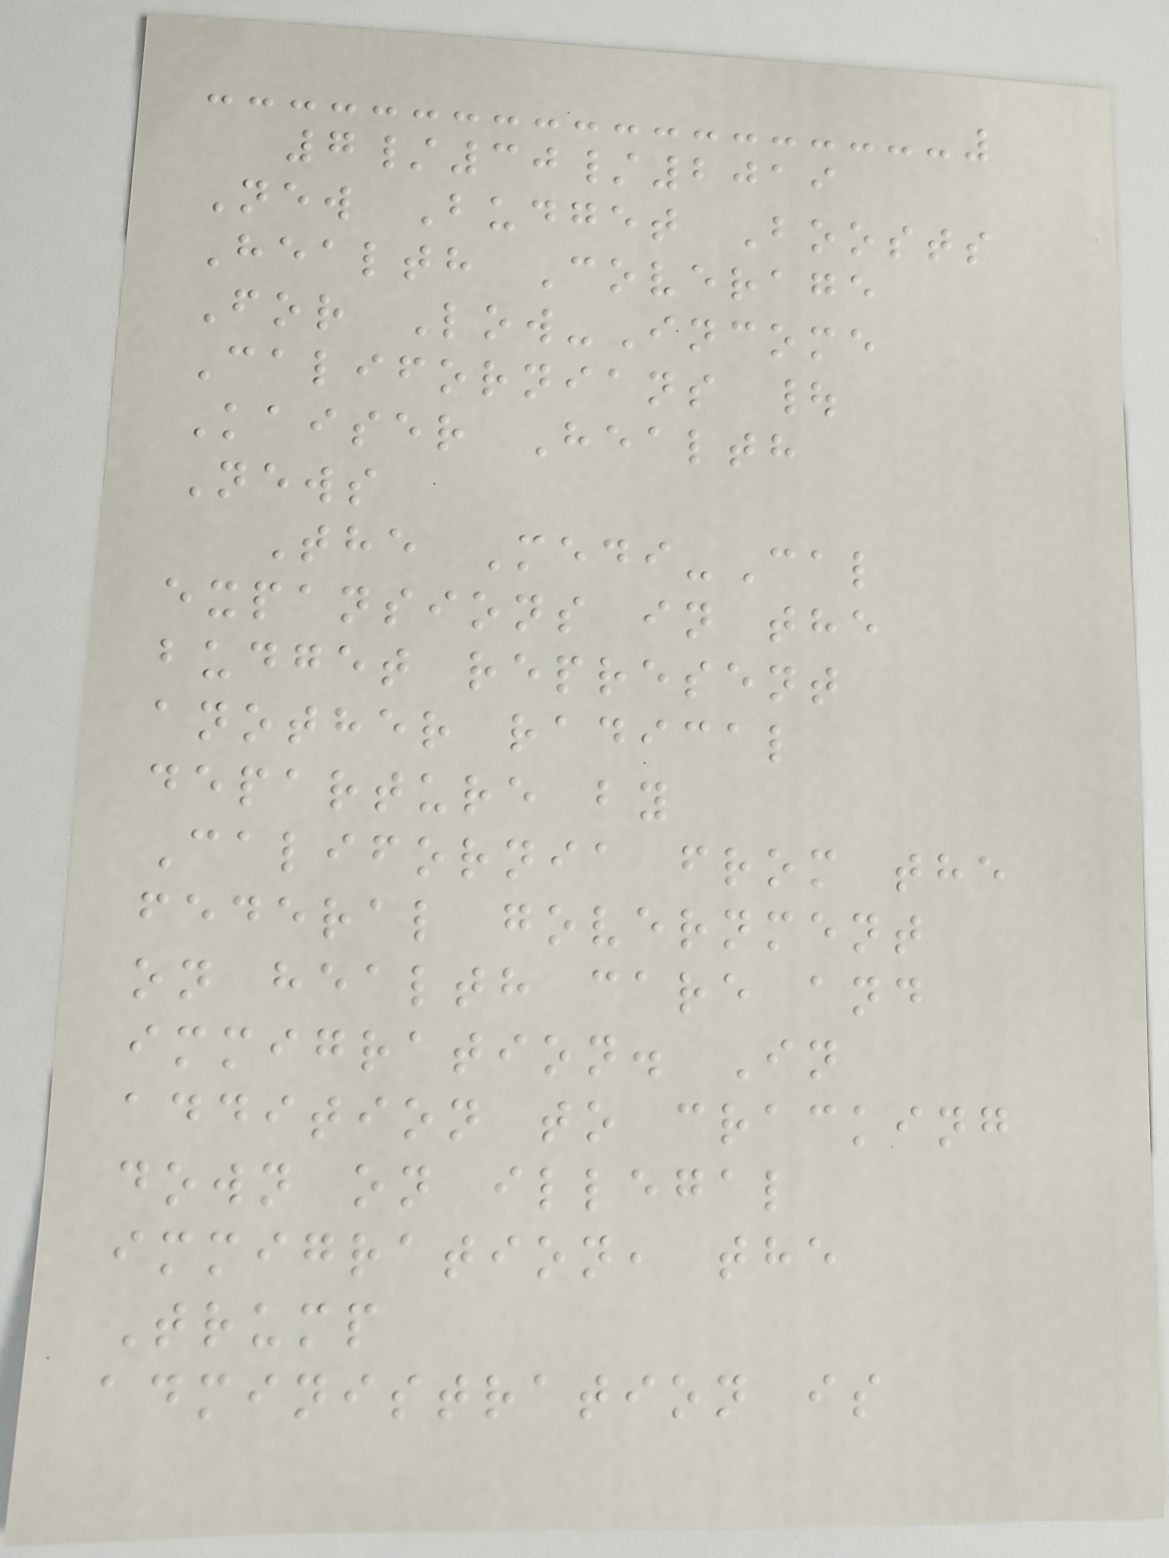7/30/2019
New Budget Boosts
Health Coverage
For Low-Income
Californians |
Kaiser Health
News
The Medi-Cal
expansions in the
budget represent
another radical
departure by
California from the
federal government
on health care and
immigration. In
addition to cracking
down on illegal
immigration, the
Trump
administration is
